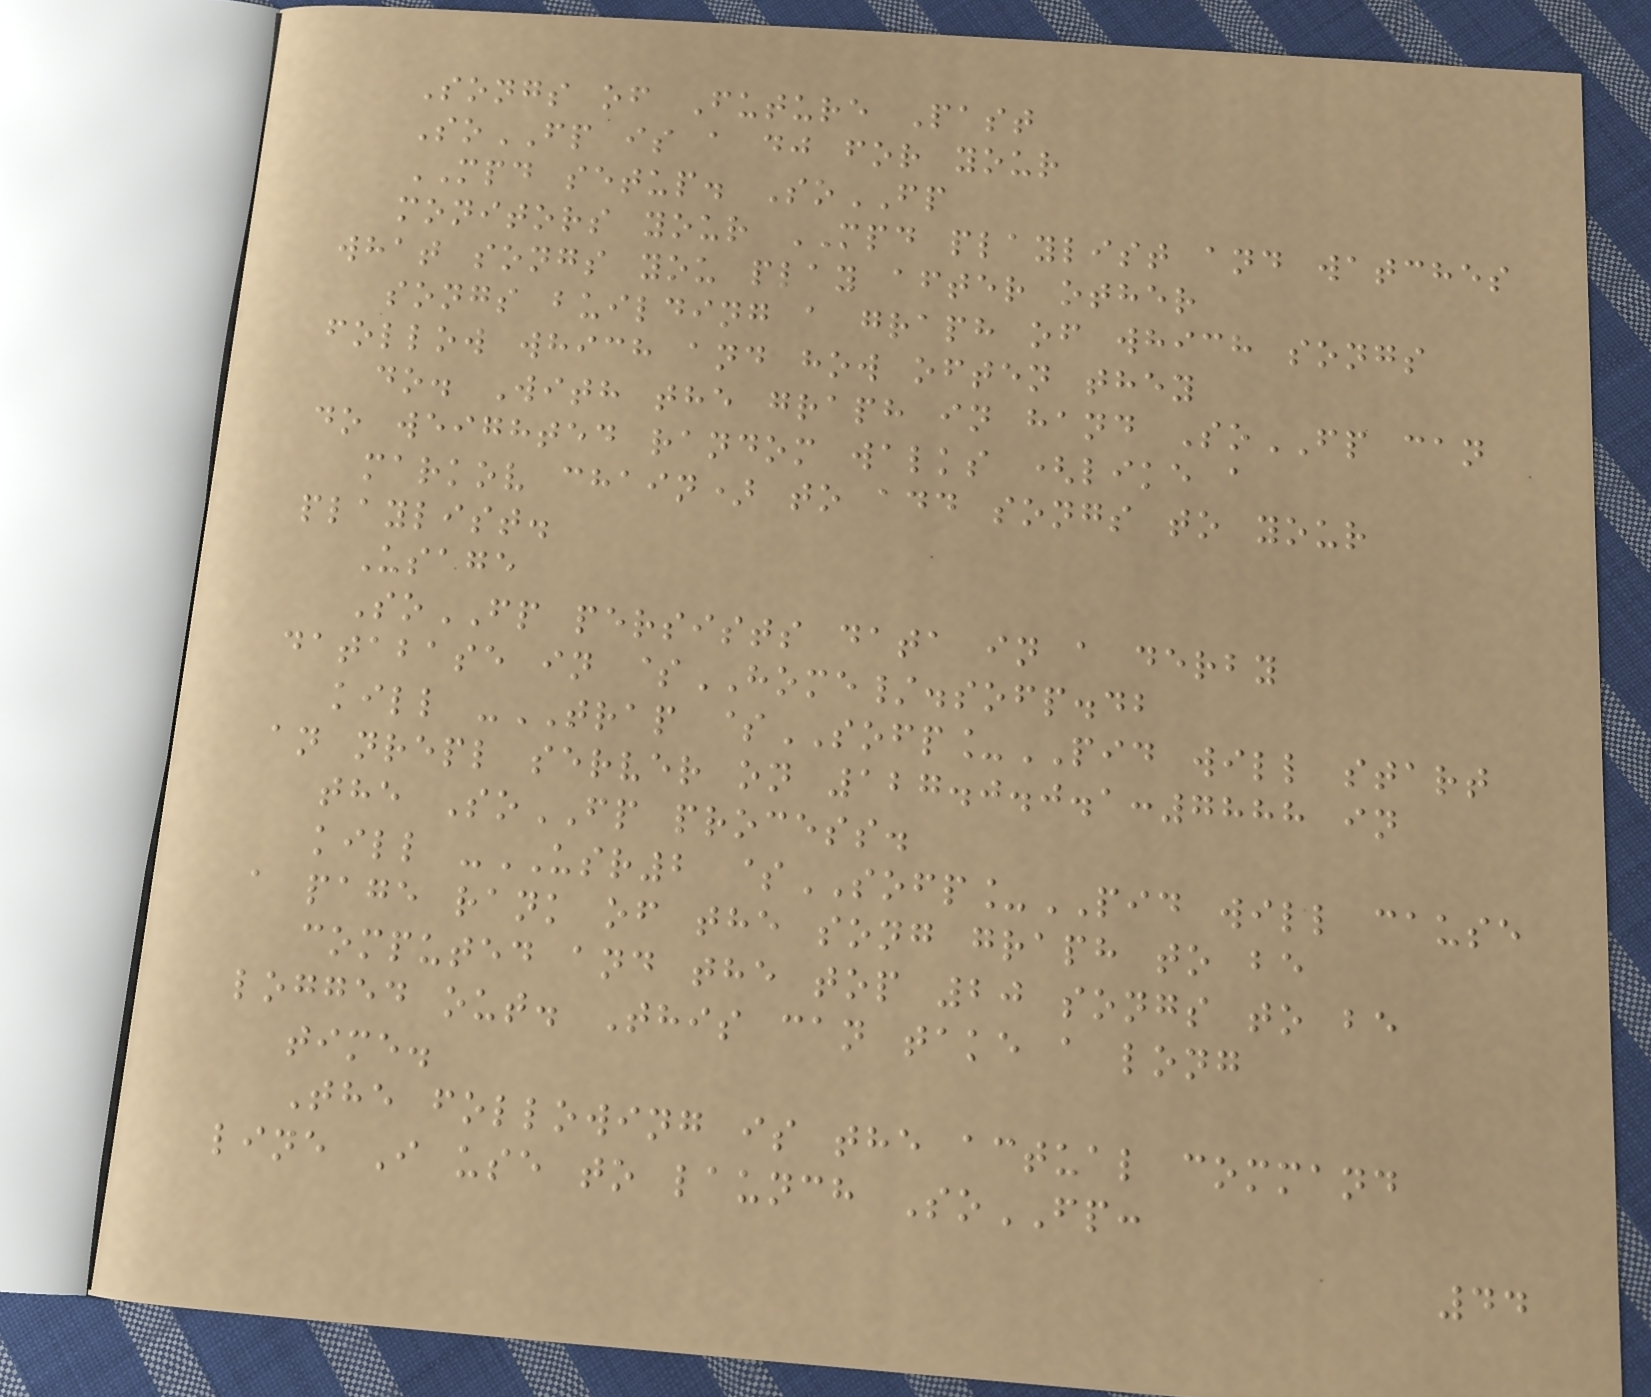Songs of Future Past
SoFP is a dj for your
MPD setup. SoFP
monitors your MPD playlist and watches
what songs you play after other
songs building a graph of which songs
follow which and how often they
do. With the graph in hand SoFP can
do weighted random walks (like a
markov chain) to add songs to your
playlist.
Usage
SoFP persists data in a derby
database in $HOME/.sofp.db
kill -TRAP $SOFP_PID will start
an nrepl server on 127.0.0.1:7888 in
the SoFP process.
kill -USR2 $SOFP_PID will cause
a page rank of the song graph to be
computed and the top 20 songs to be
logged out. This can take a long
time.
The following is the actual command
line I use to launch SoFP:
44
